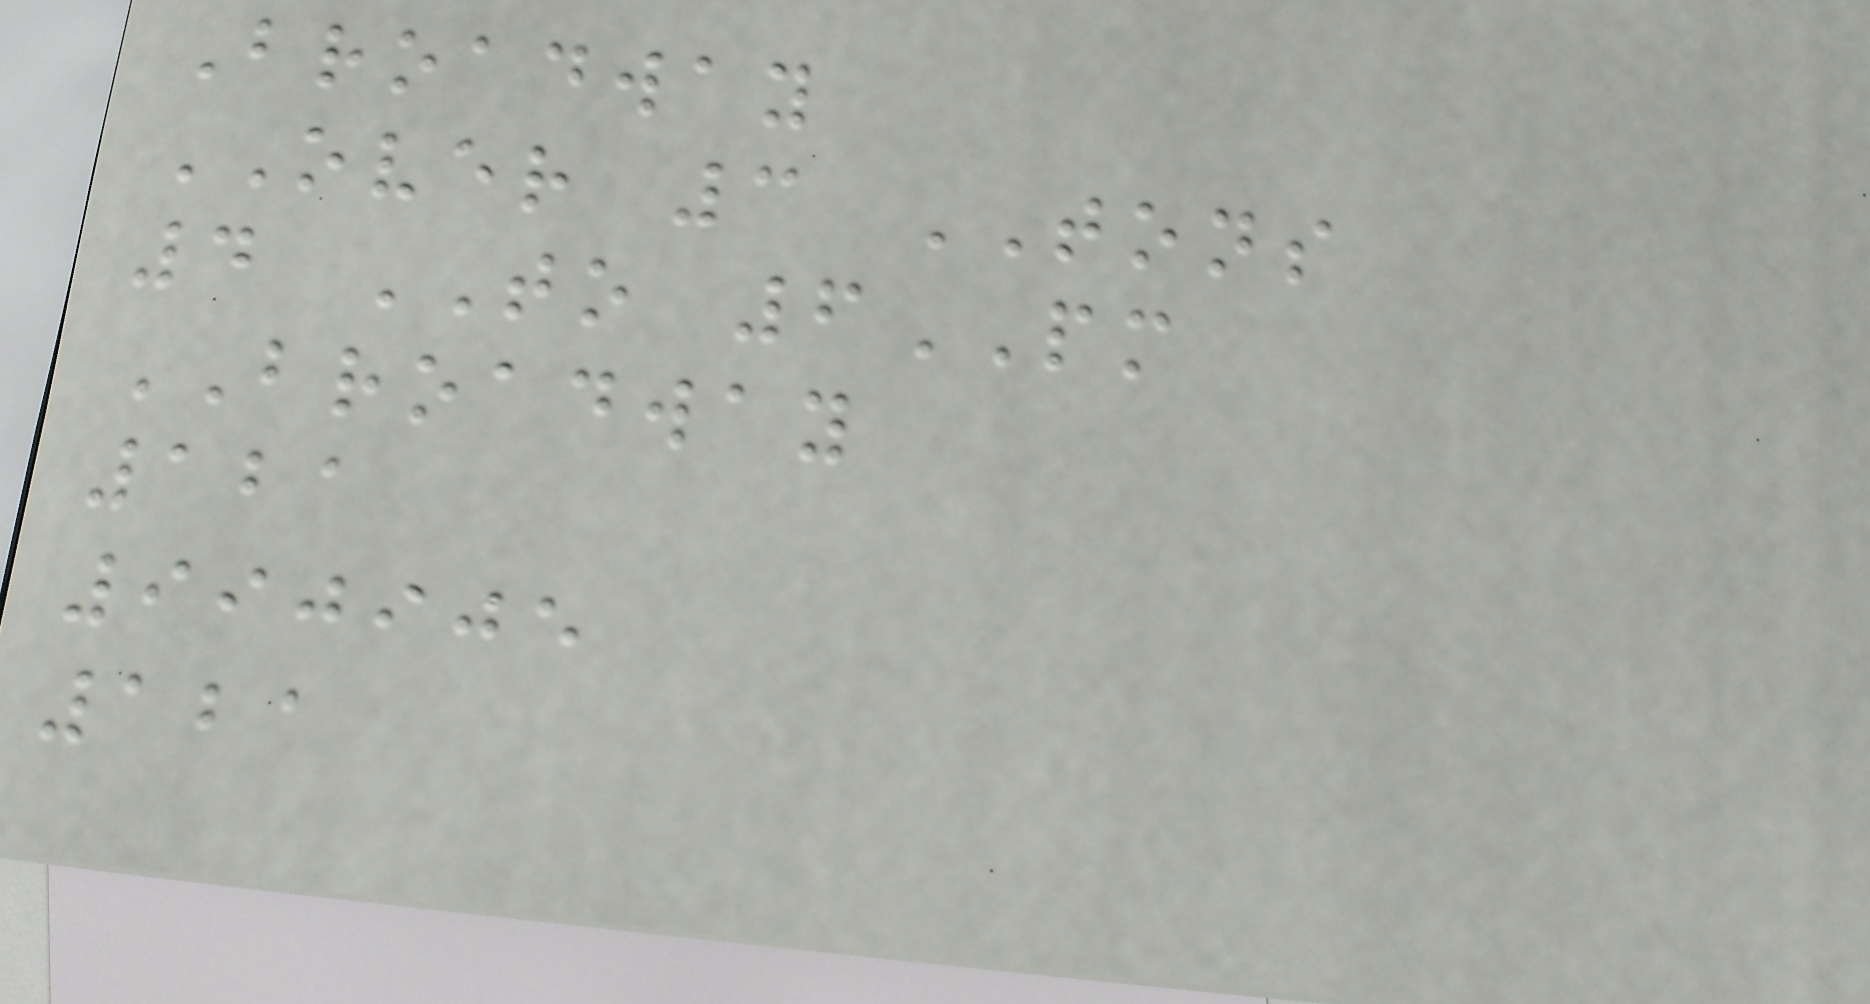Broadway
OVER 3 TONS
4 TO 6PM
BROADWAY
121
990905
121
